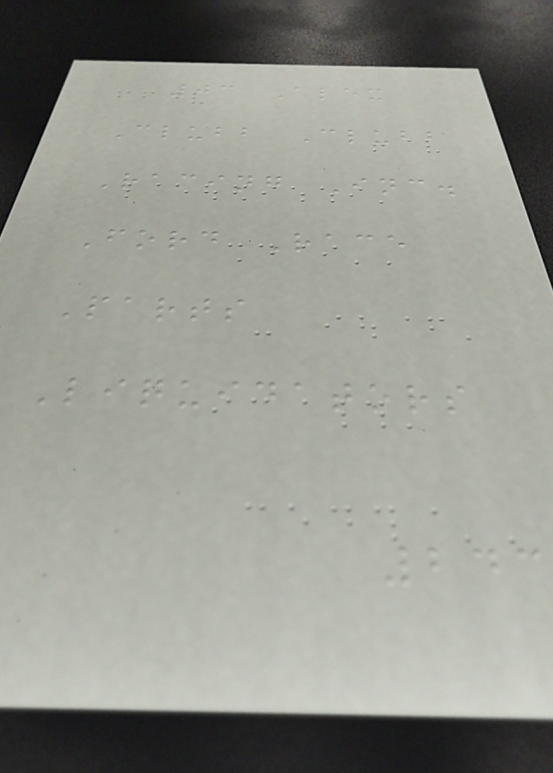03 Alex
Clubb Clubb
Racing Inc.
Ford Race
Parts
Liquidators
243
